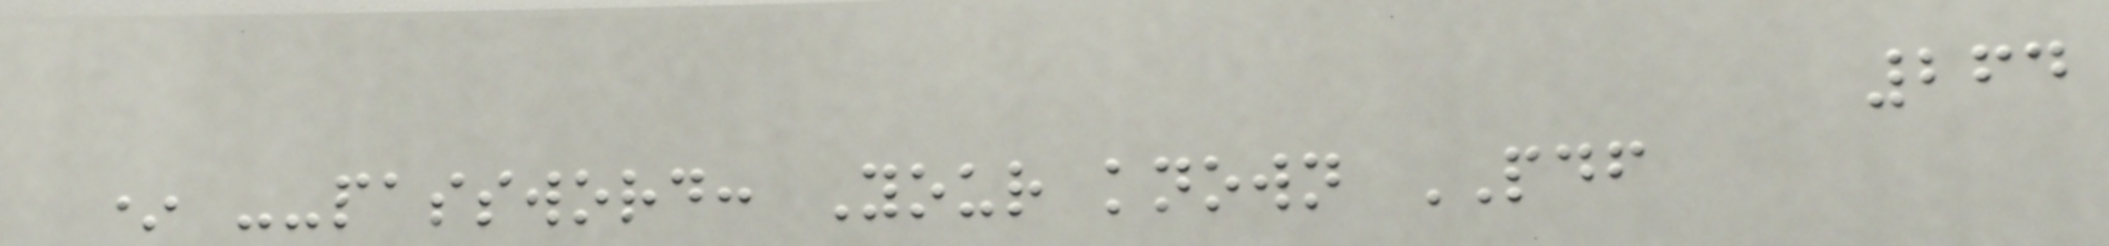264
* --password: Your known PDF
